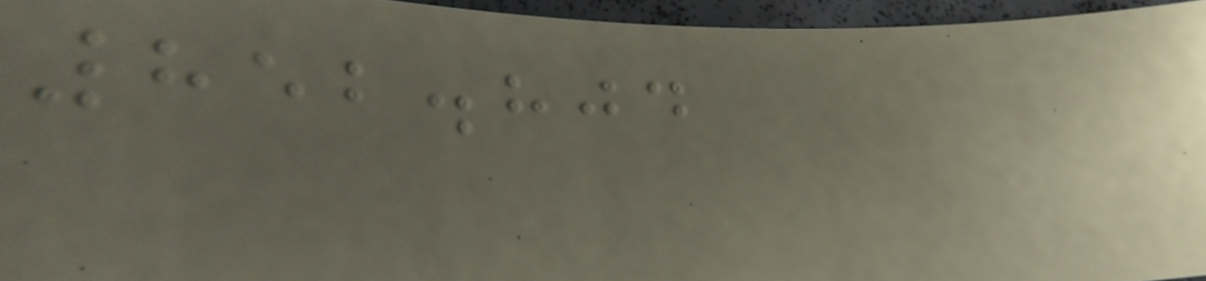852.804
